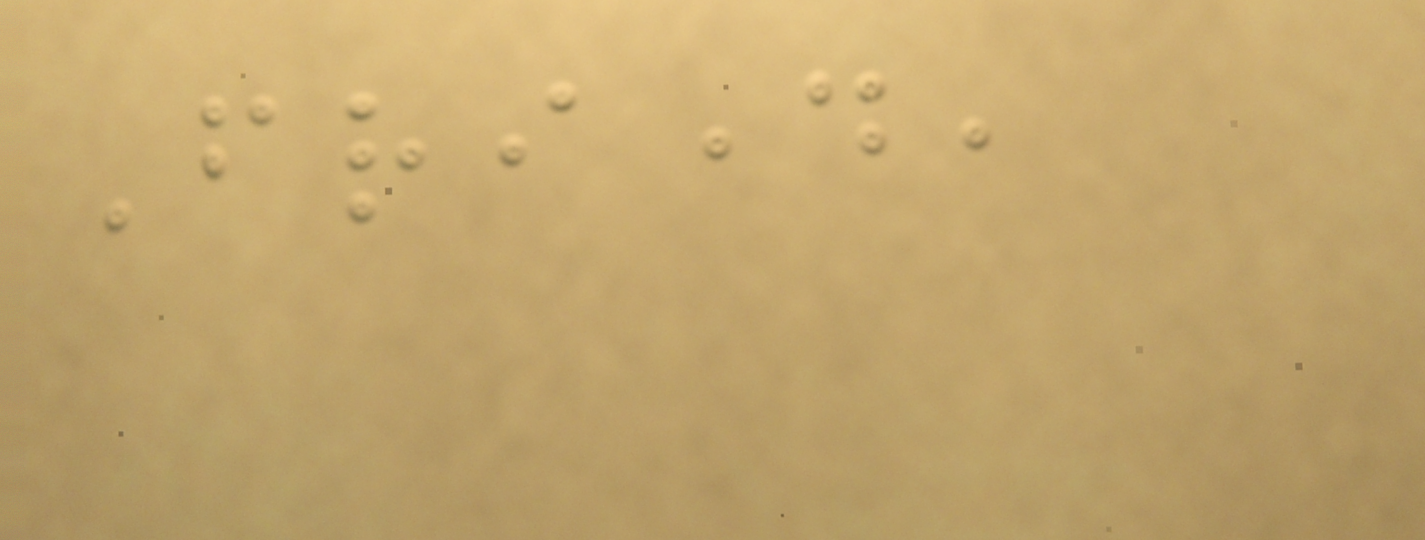Friday,
